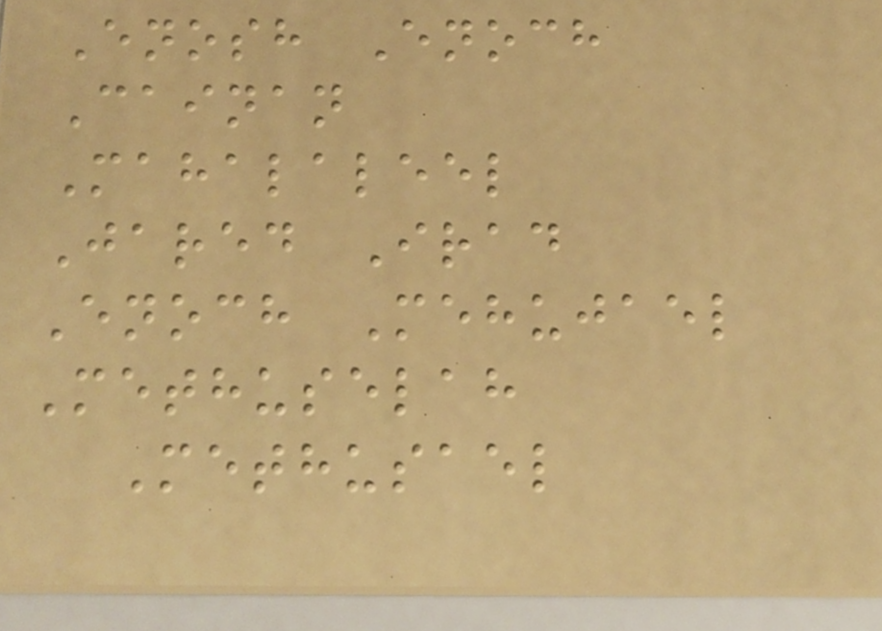Enosh Enoch
Cainan
Mahalaleel
Jared Irad
Enoch Mehujael
Methuselah
Methusael
